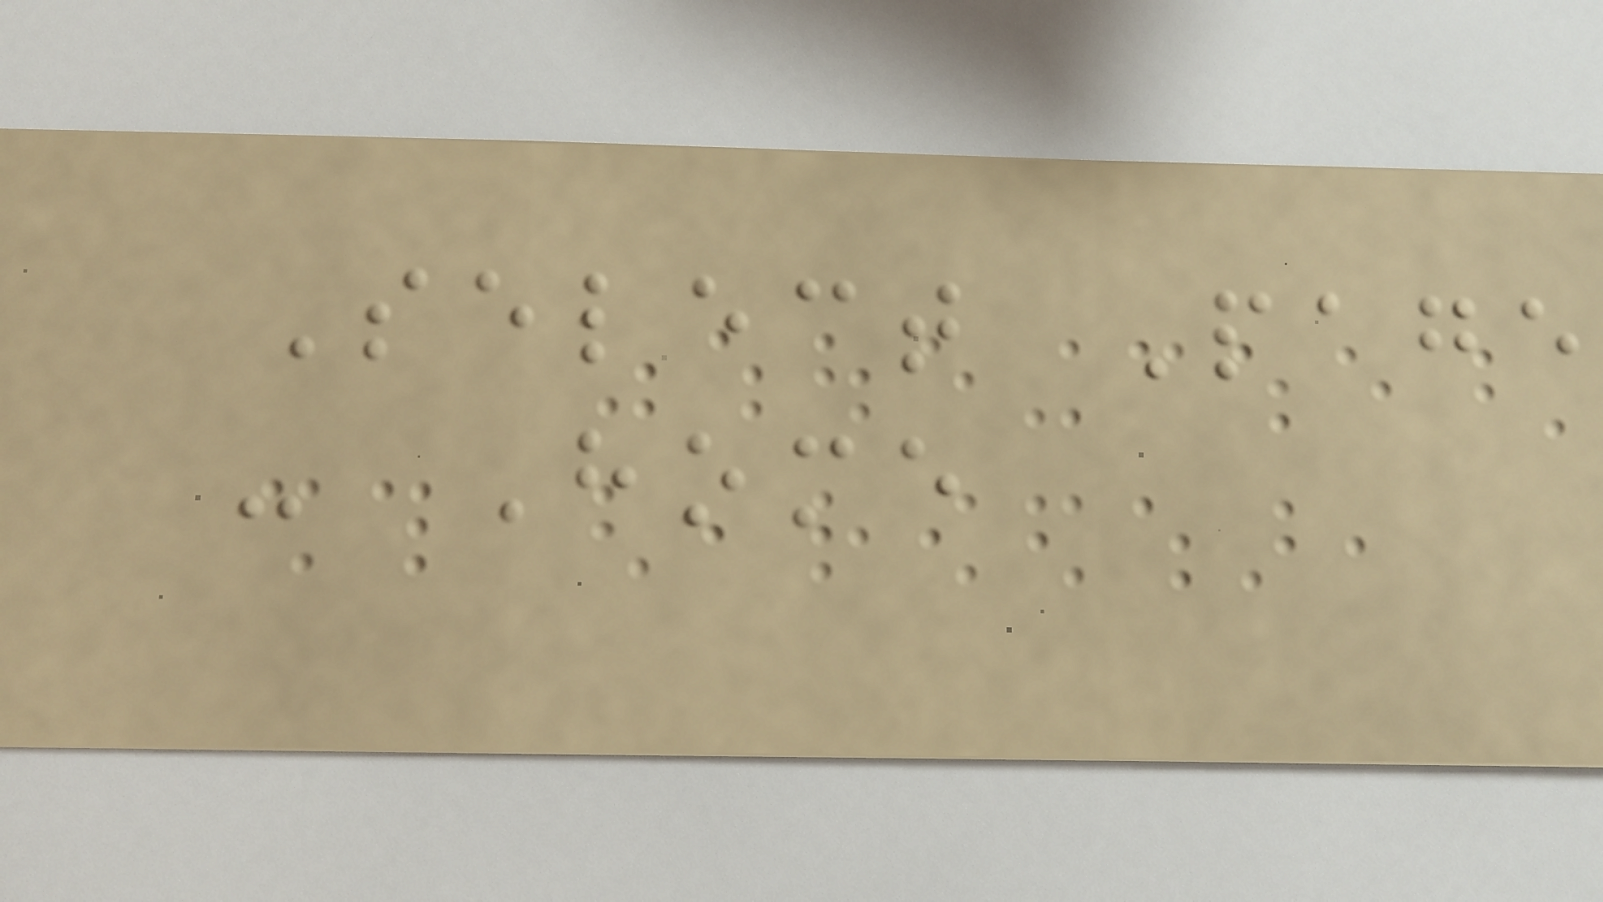Select Page
- Home
